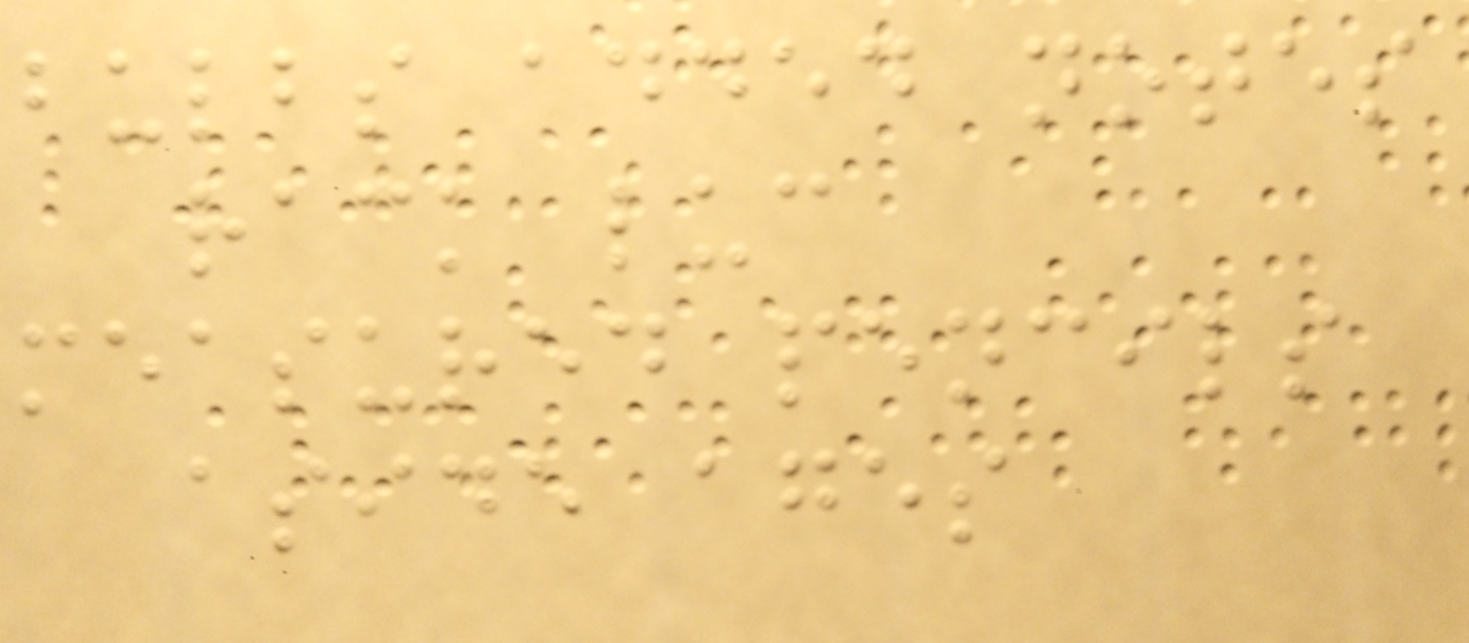bulbs added notes
rack luc
measured pencils
aside ages
